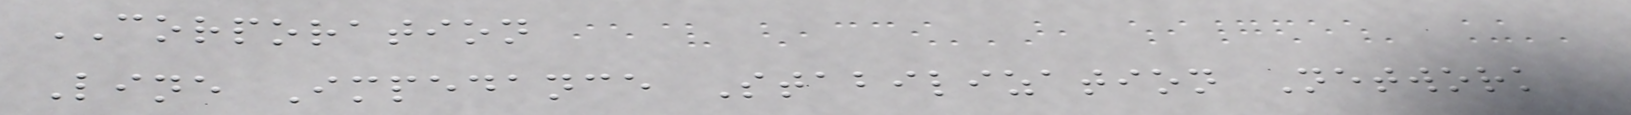CORPORATION
Line Impedance Stabilization Network
